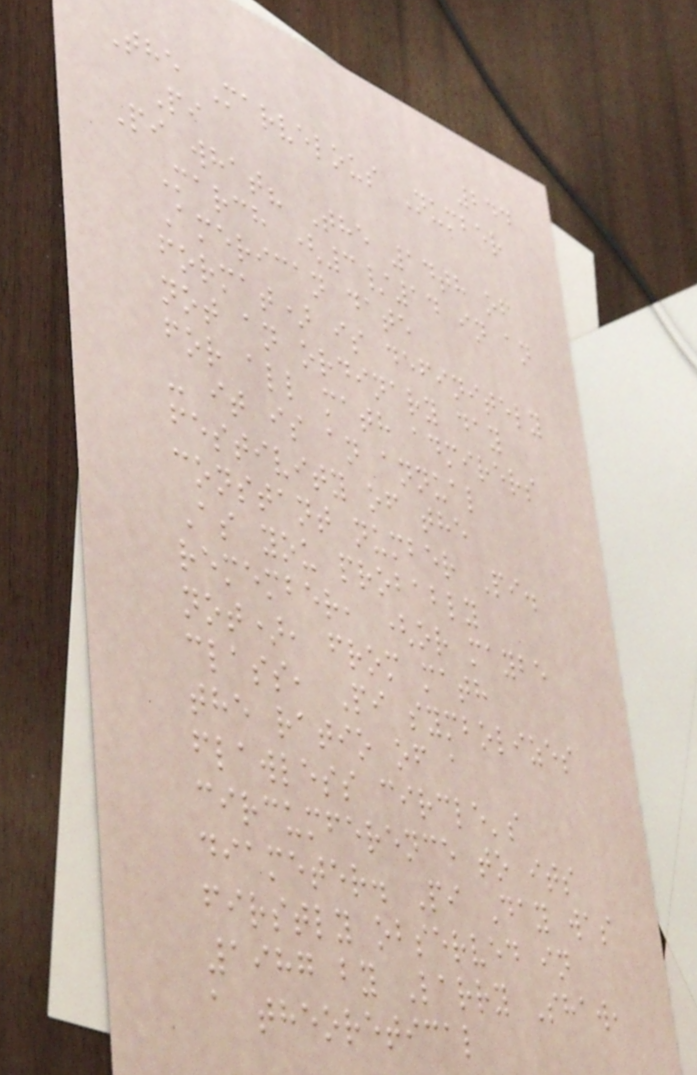244
The Marvelous Number
Pi
Pi what? The 14th of
March (3/14 in an
American date
format) is definitely
not an ordinary day
for all math admirers
- it is an annual
festivity of the
constant number Pi.
As you probably
remember, (or maybe
not), from math
class, Pi symbolizes
the ratio of a
flawless circle's
circumference to its
diameter. Pi Day was
firstly observed in
1987 by Larry Shaw,
a theoretical
